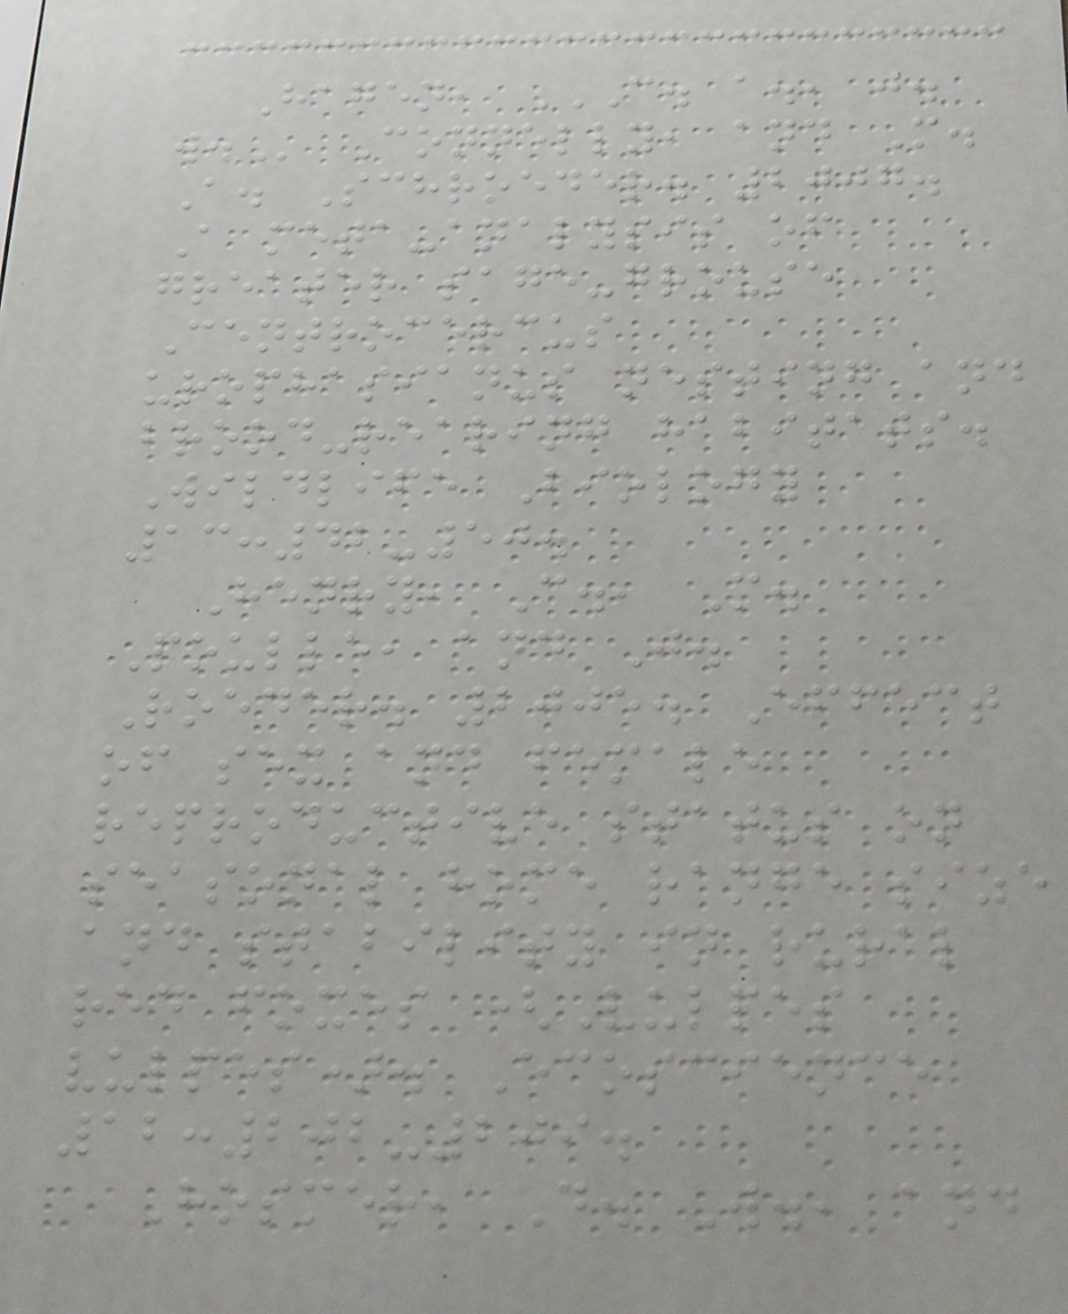Hagen, C. A., J.
W. Connelly, and M.
A. Schroeder. 2007.
A meta-analysis of
greater sage-grouse
Centrocercus
urophasianus nesting and
brood-rearing habitats.
Wildlife Biology
13:42-50.
Henry, C., M.
Poulle, and J.
Roeder. 2005. Effect
of sex and female
reproductive status on
seasonal home range size
and stability in rural
red foxes (Vulpes
vulpes). Ecoscience
12:202-209.
Hosmer, D. W., and
